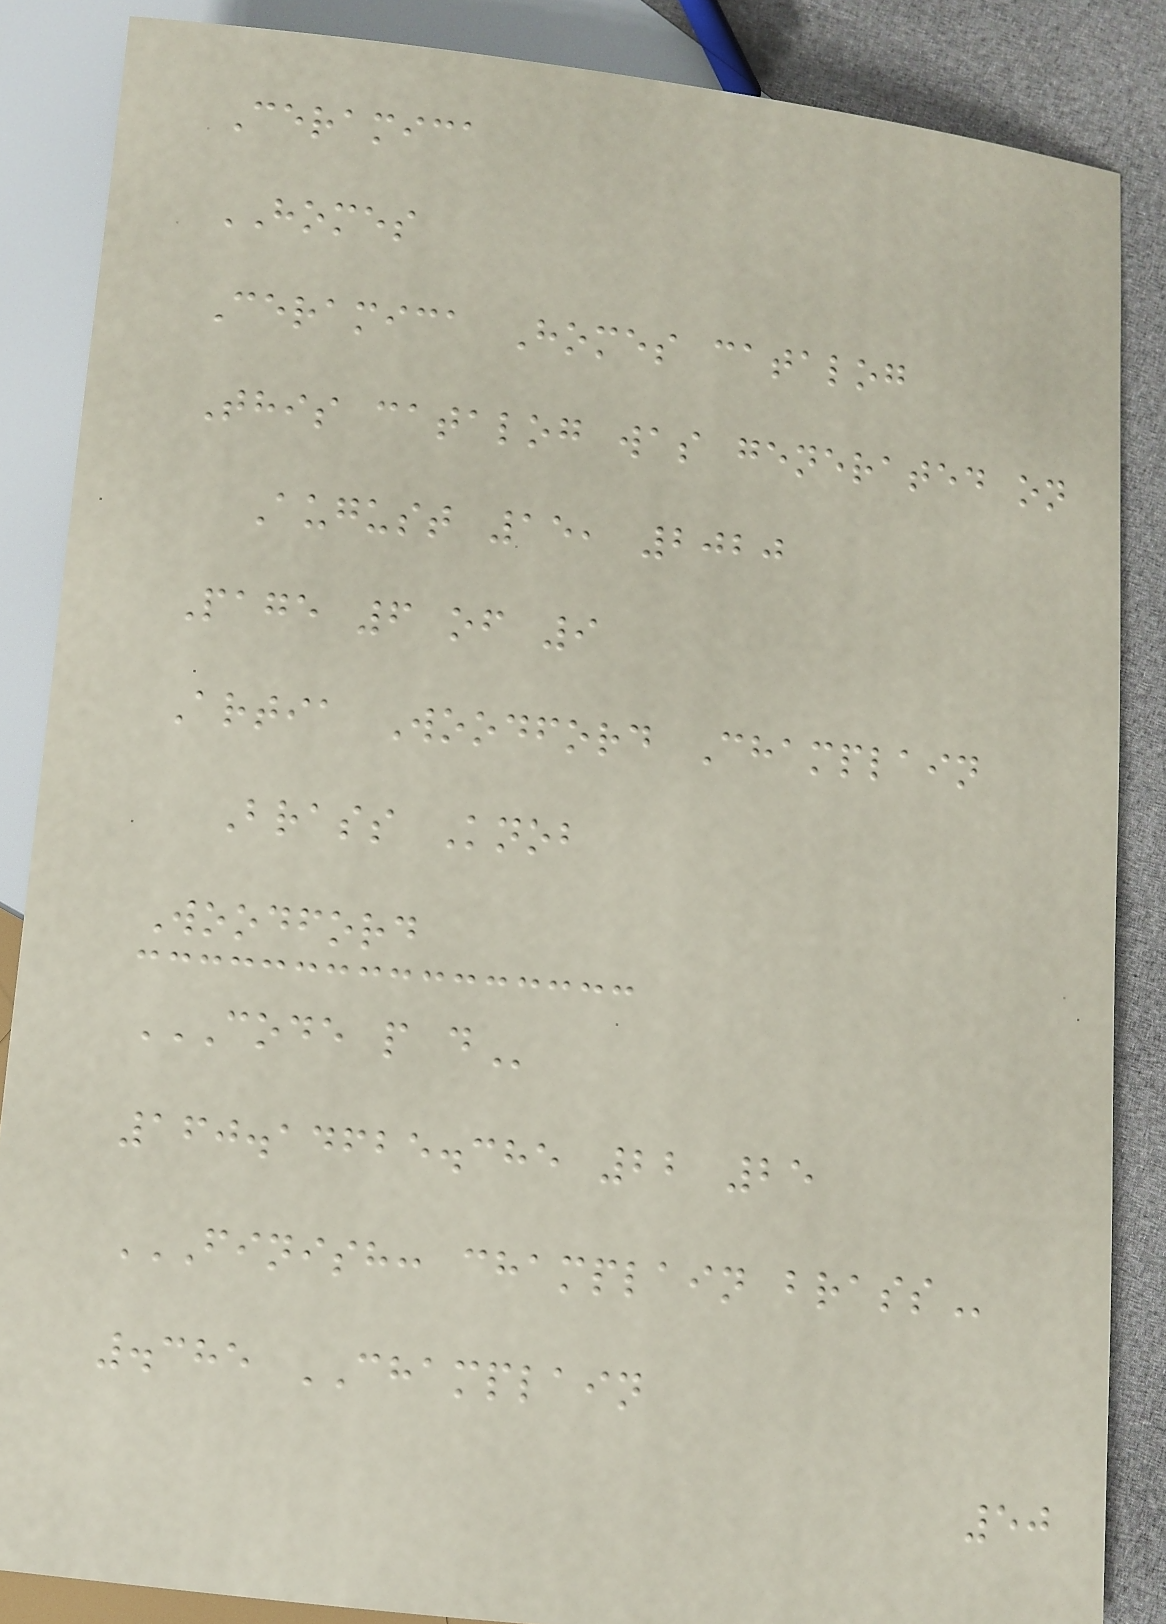Ceramica
HOMES
Ceramica Homes catalog
This catalog was generated on
August 15, 2020
Page 6 of 9
Artia Woodford Champlain
Brass Knob
Woodford
CODE P D
160.14625.385 22 25
FINISH: CHAMPLAIN BRASS
.385 CHAMPLAIN
50
